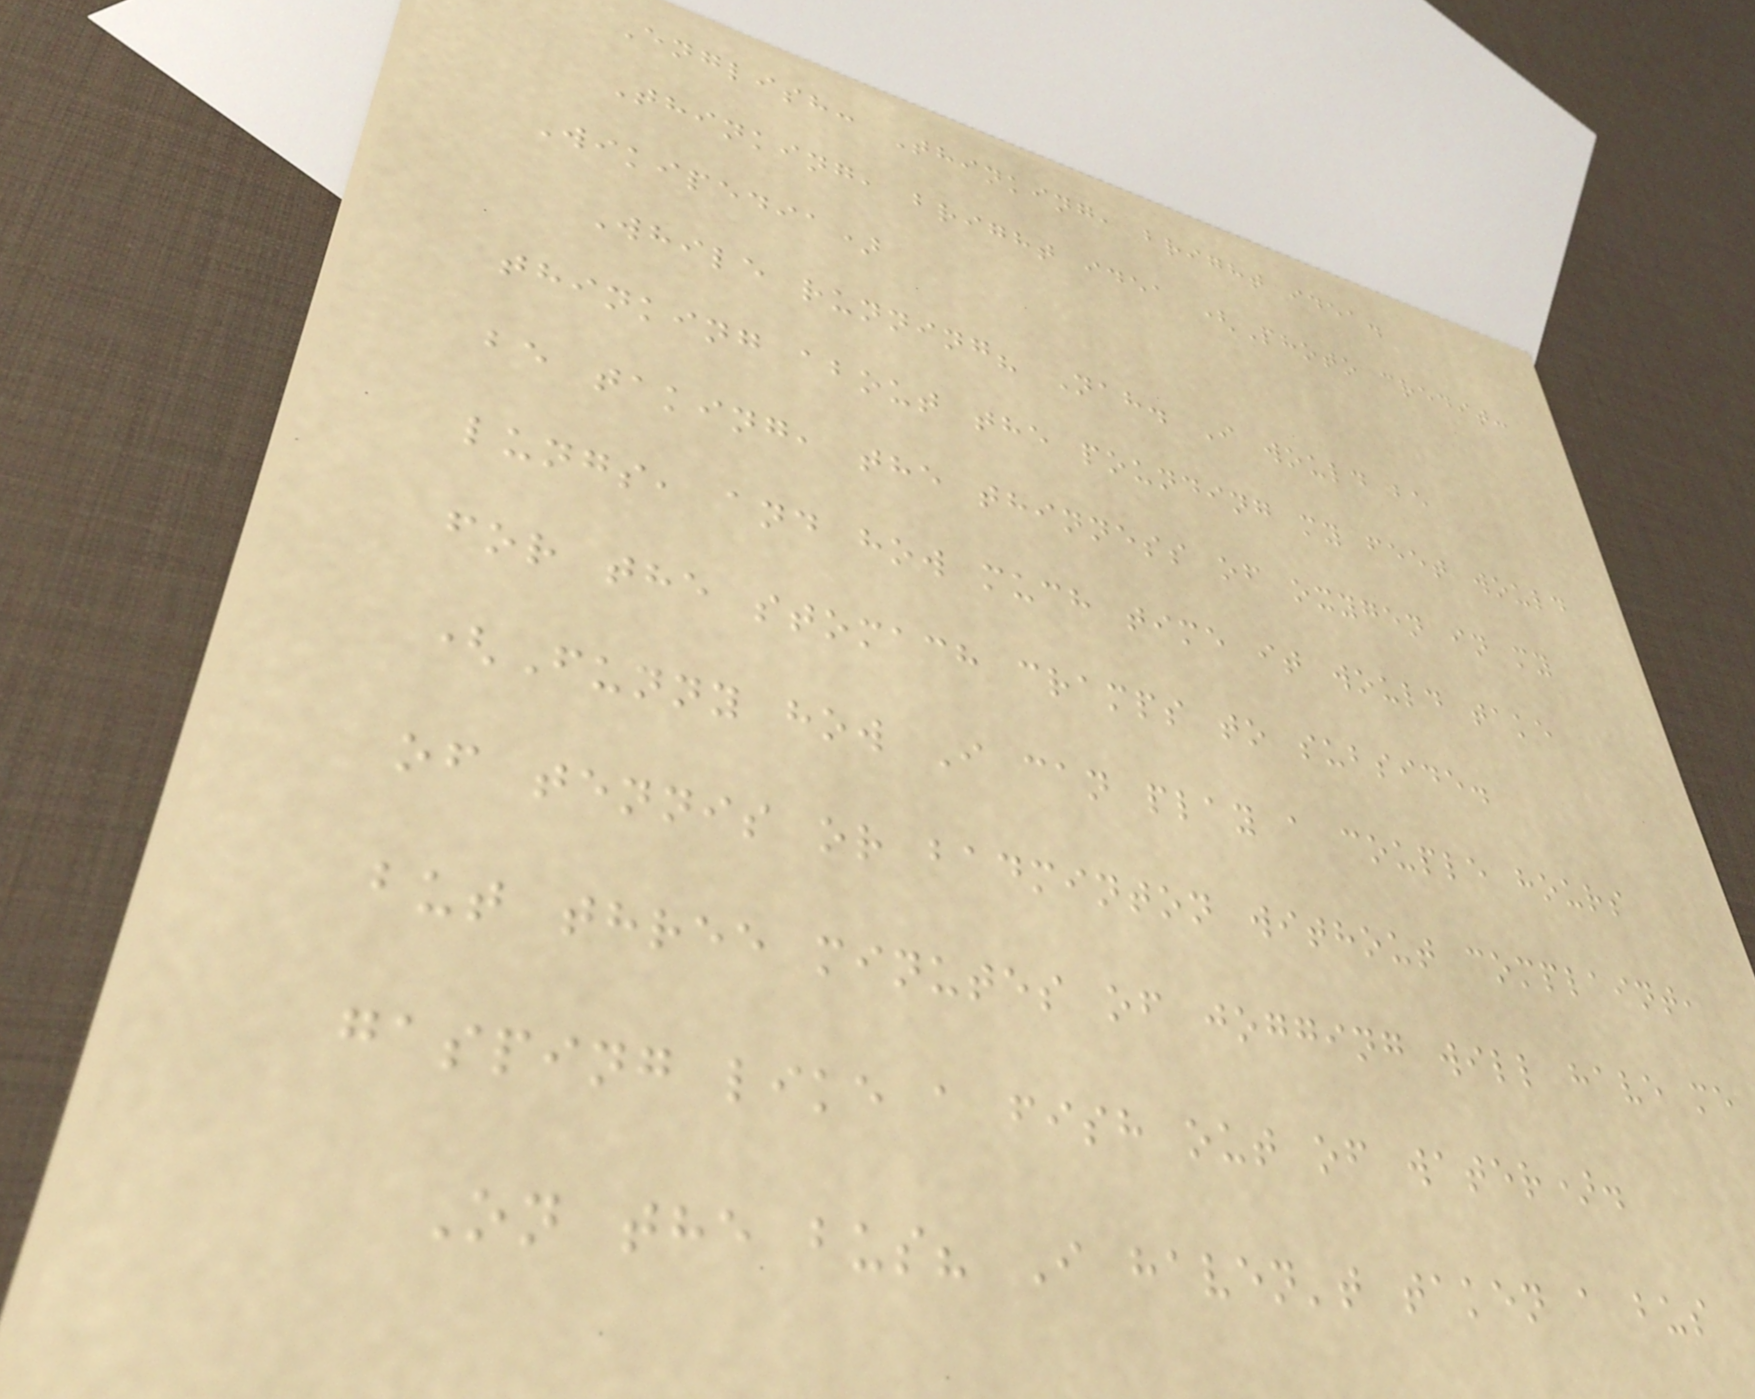English: Thinking, bright idea.
Thinking, bright idea (Photo credit:
Wikipedia)
While running? Nah. I would be
thinking about the pounding my feet would
be taking, the thinness of oxygen in my
lungs, and how much time it would take
for the stomach cramps to subside.
(Funny how I can play a couple hours
of tennis or badminton without complaint,
but three minutes of jogging will have me
gasping like a fish out of water).
On the bus? I haven't taken a bus
